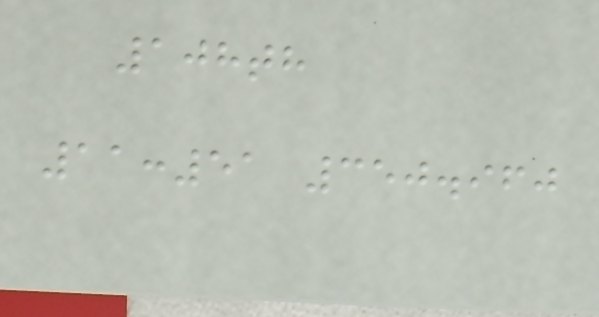108th
11:51 350.960
